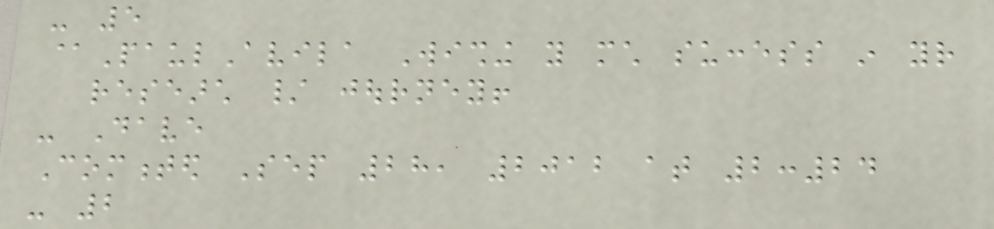- 5
@PaulAvila Wishing you much success in your
research / journey!
- Dave
Commented Sep 28, 2012 at 2:24
- 2
